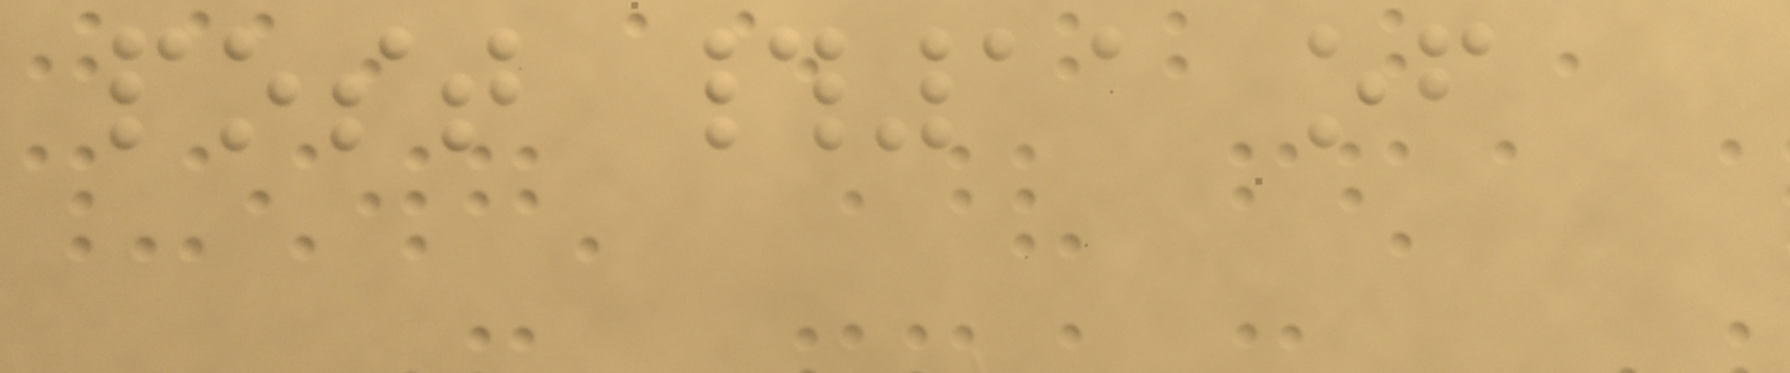post #11 of
